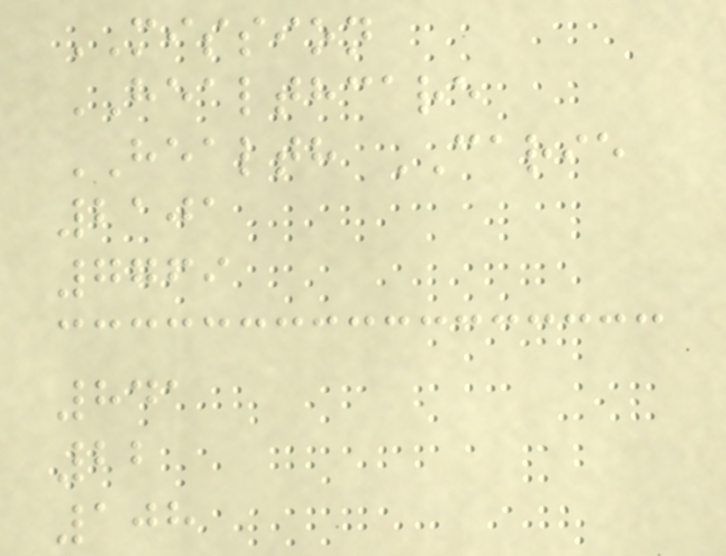MISSION
HEALTHCARE
HEALTH CARIE
2101
7769
841
22
108
